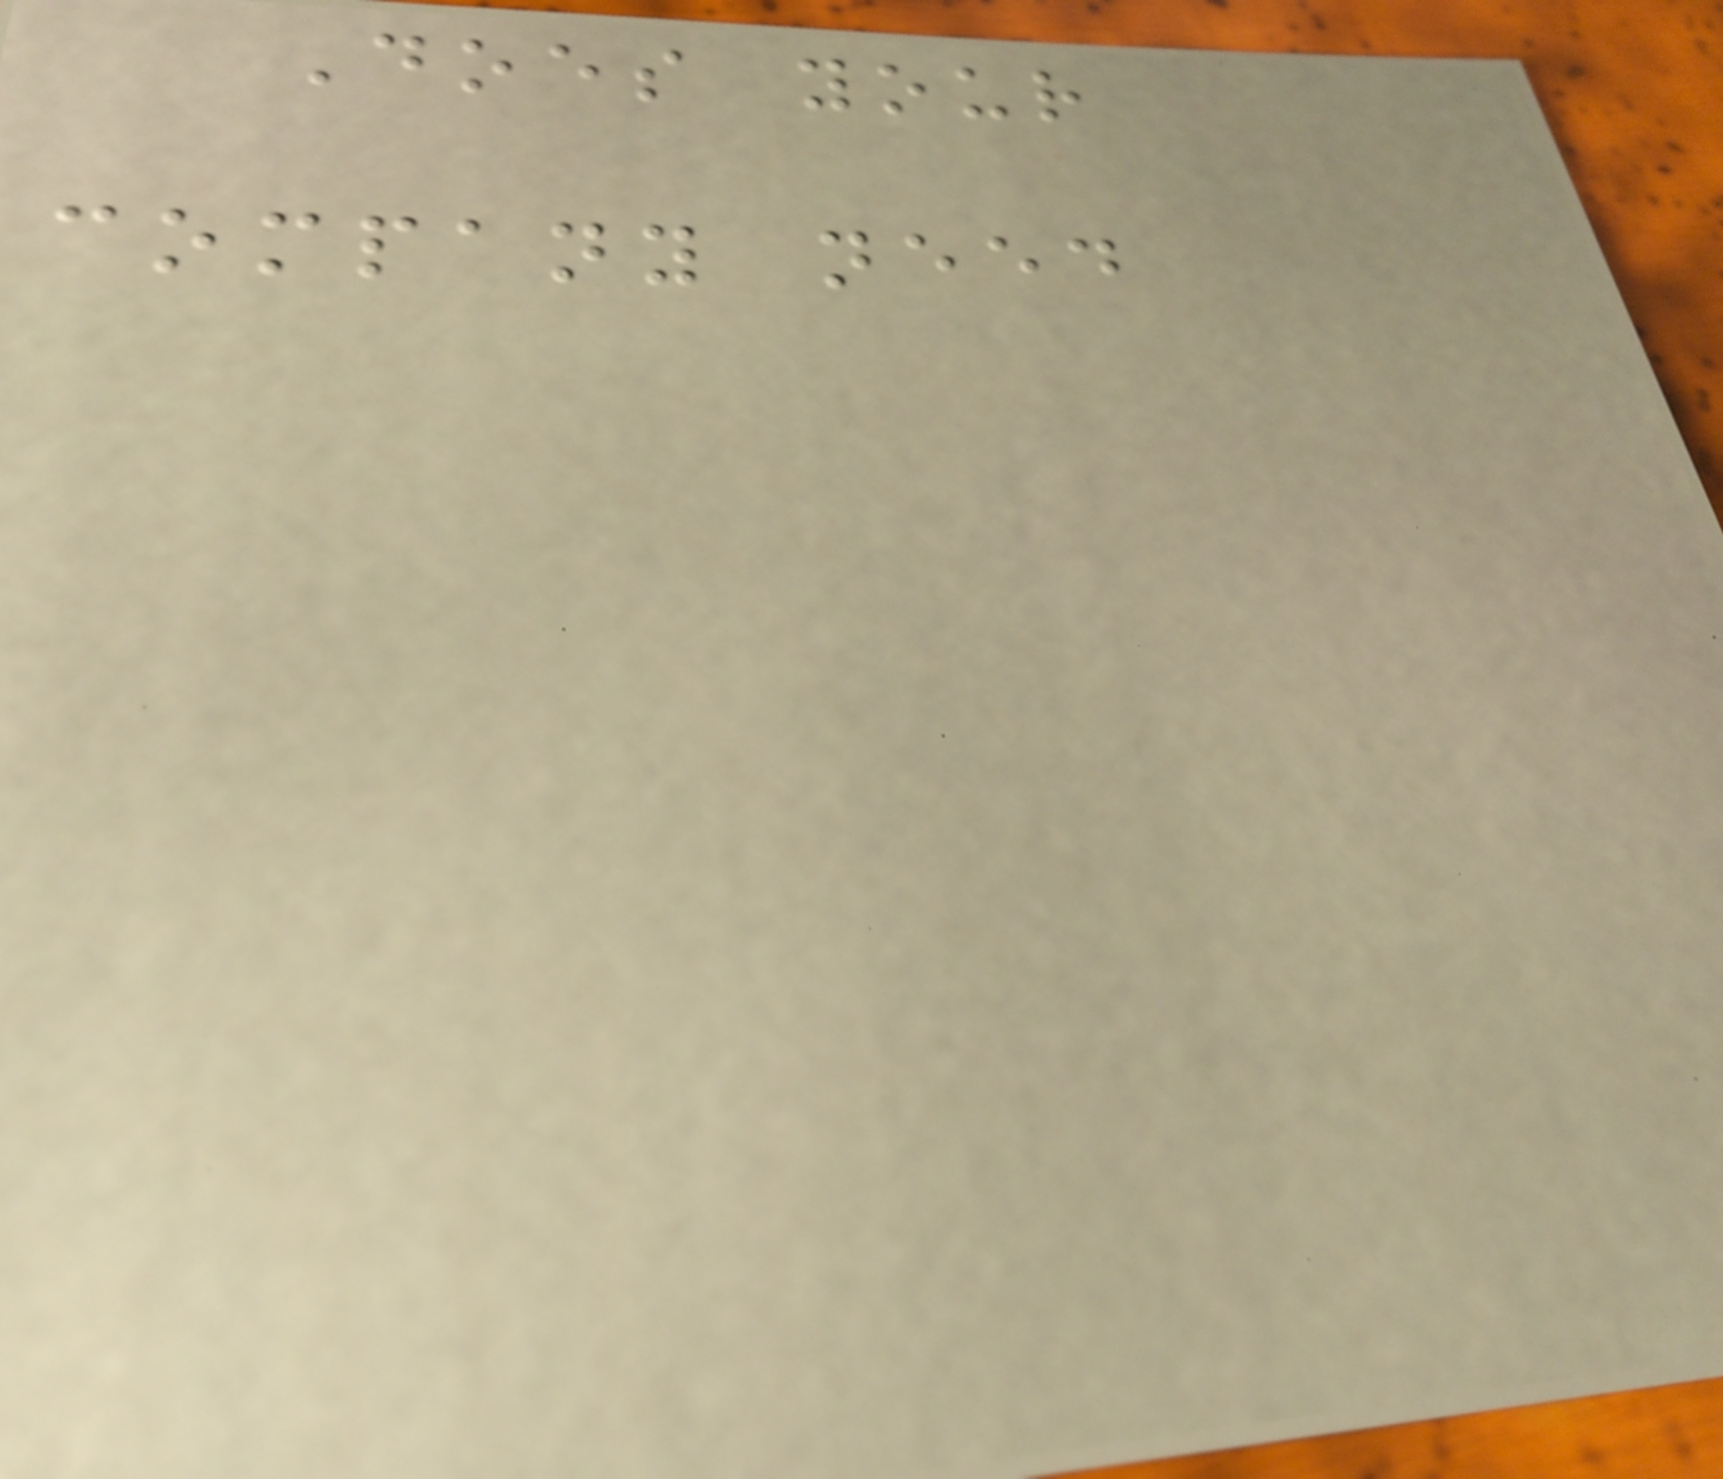Does your
company need
